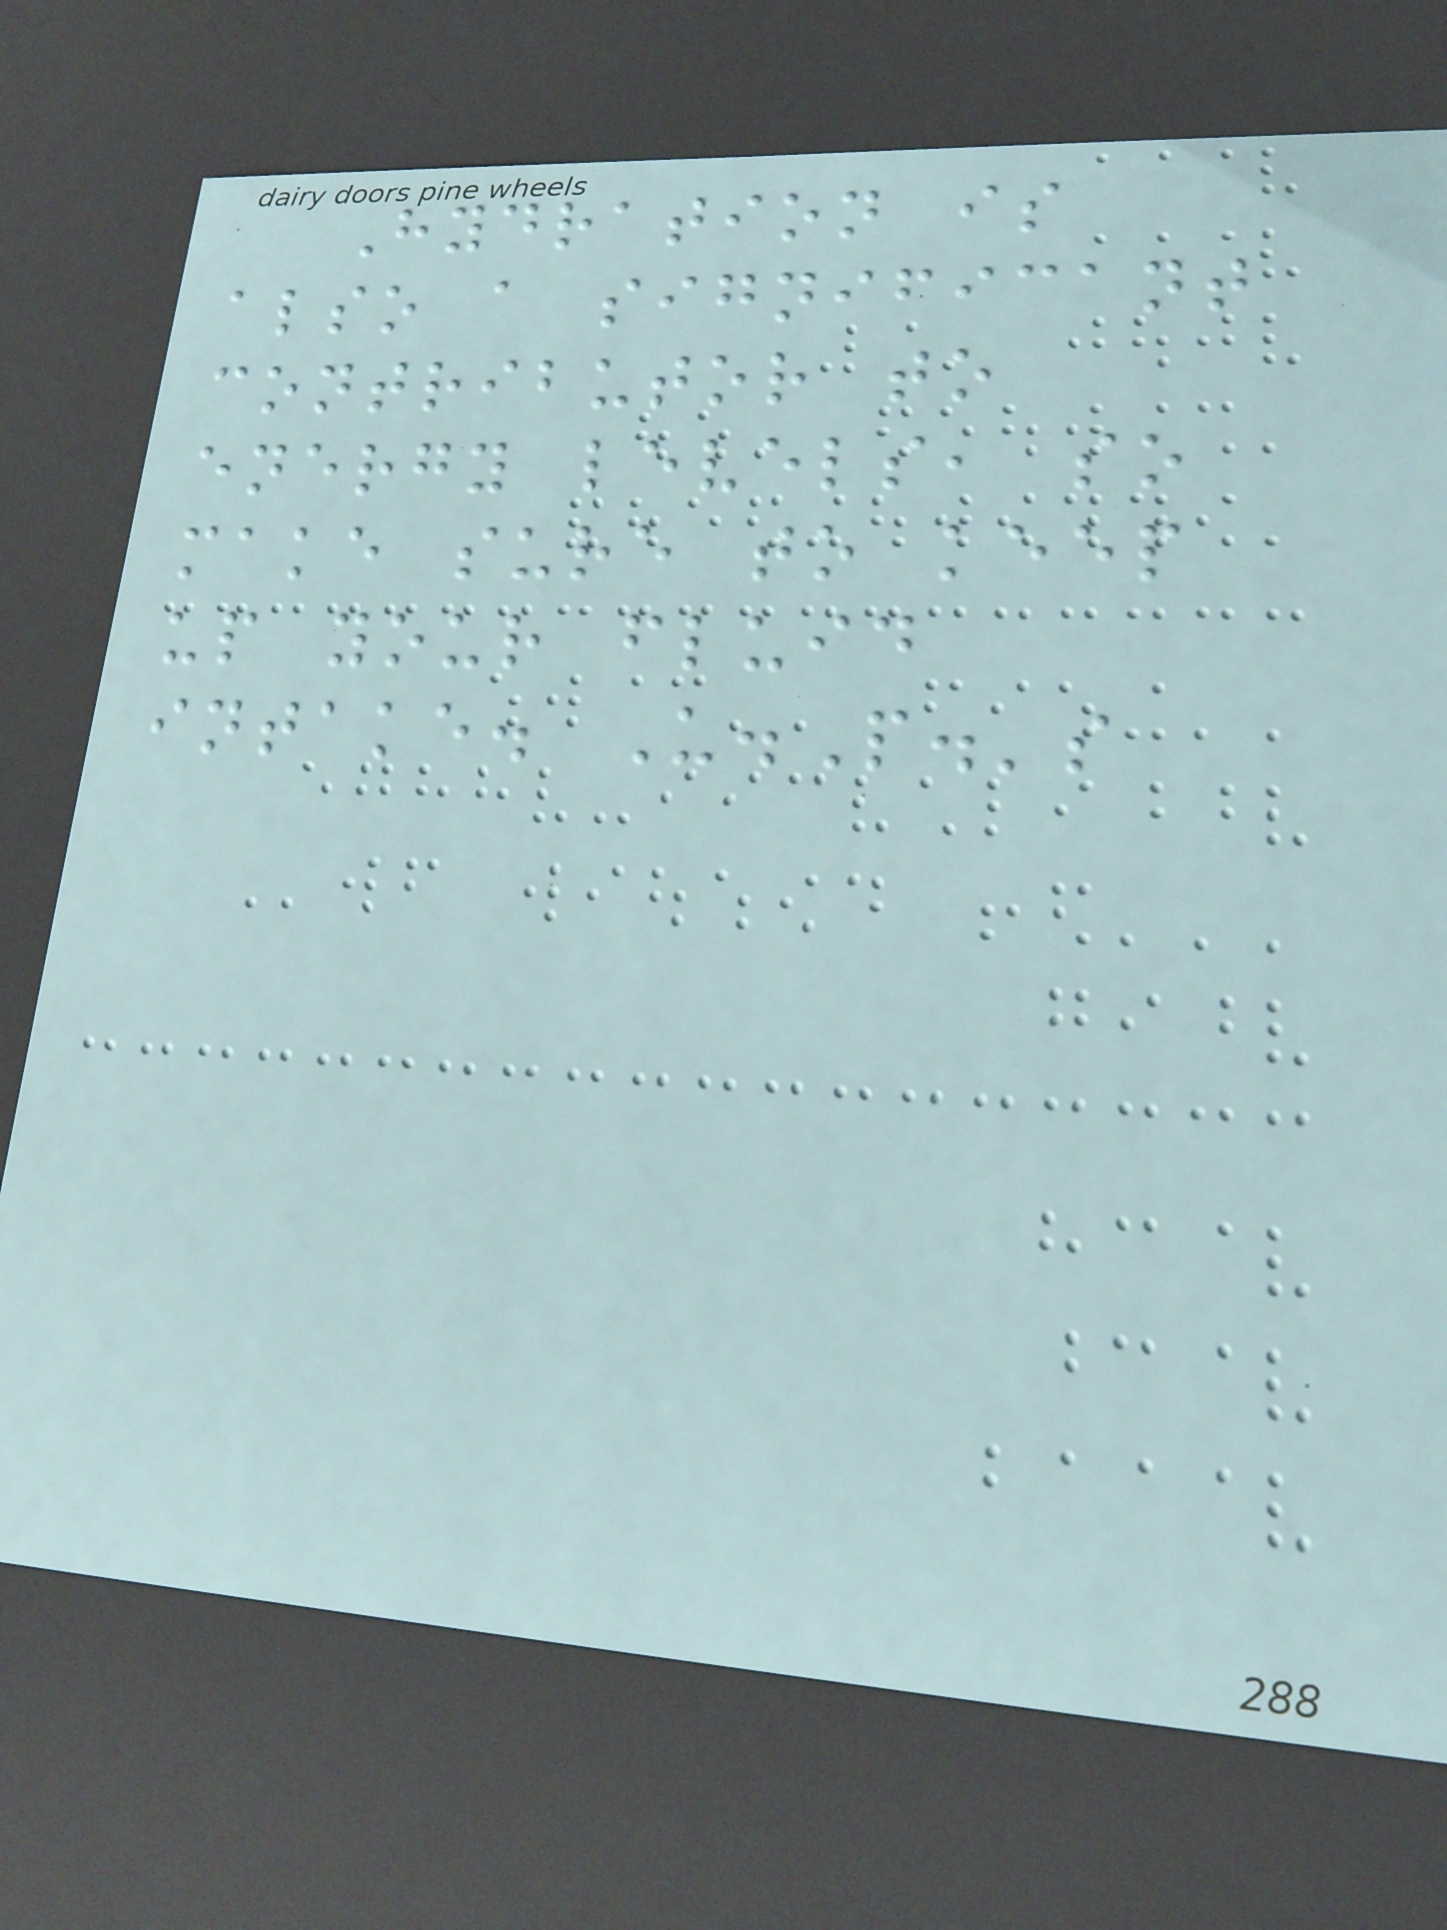Hydration is
also a significant
contributor to
energy levels, so
make sure to keep
up your fluid
intake. U.P.'s
